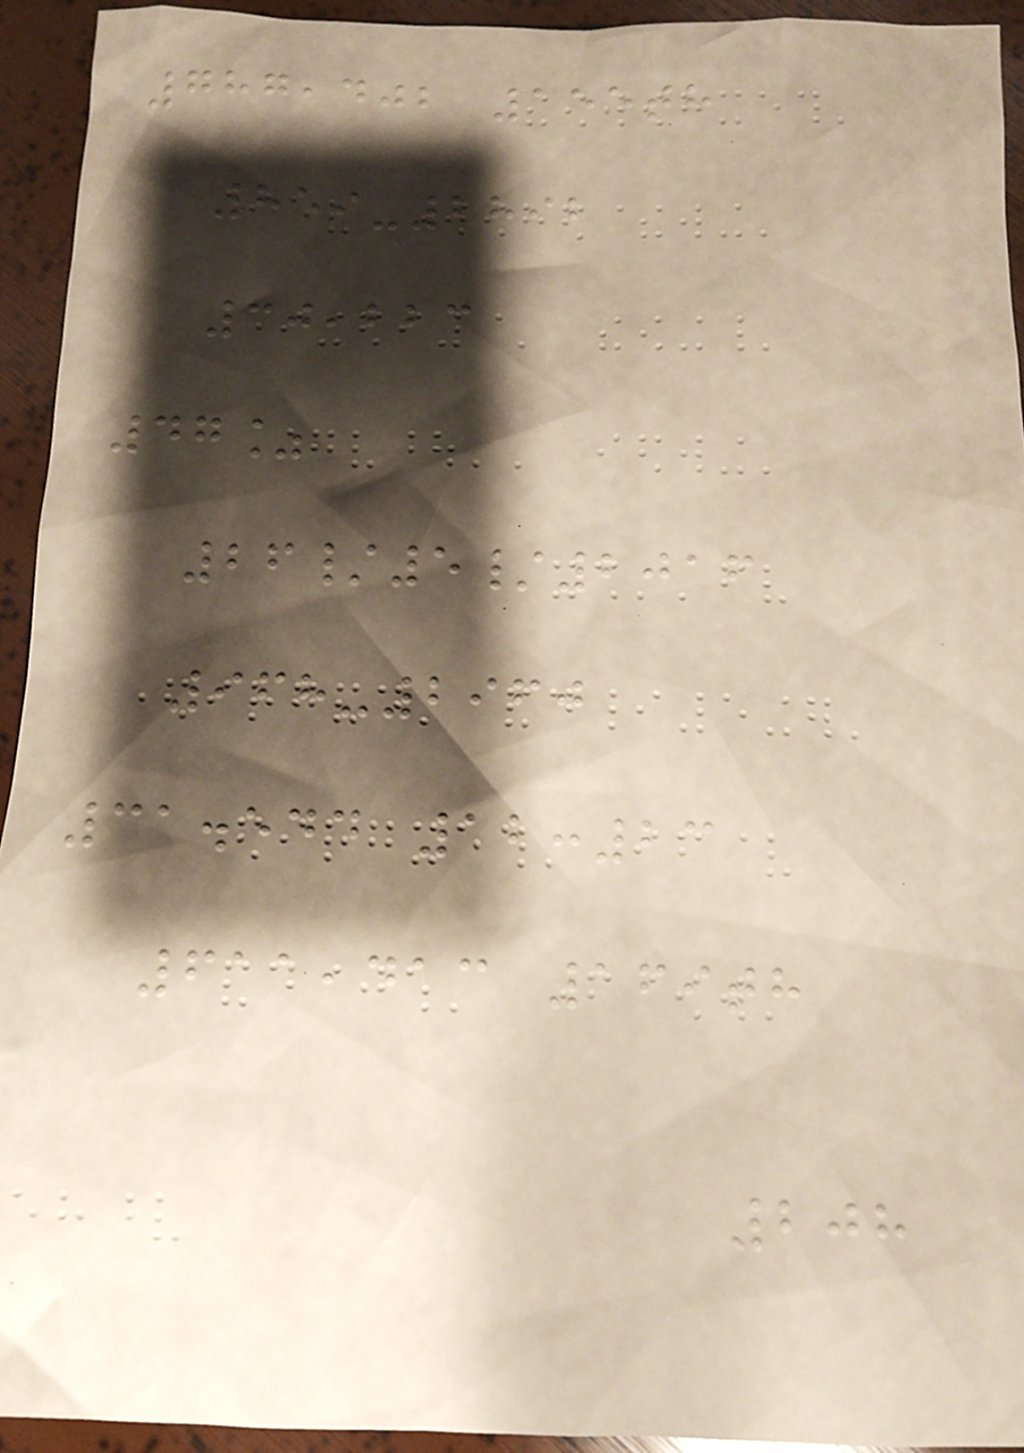787,402 155th
859-2892
30,223
47%
26/5/2016
968-2960
31.544 12:23
611,413 169th
208
